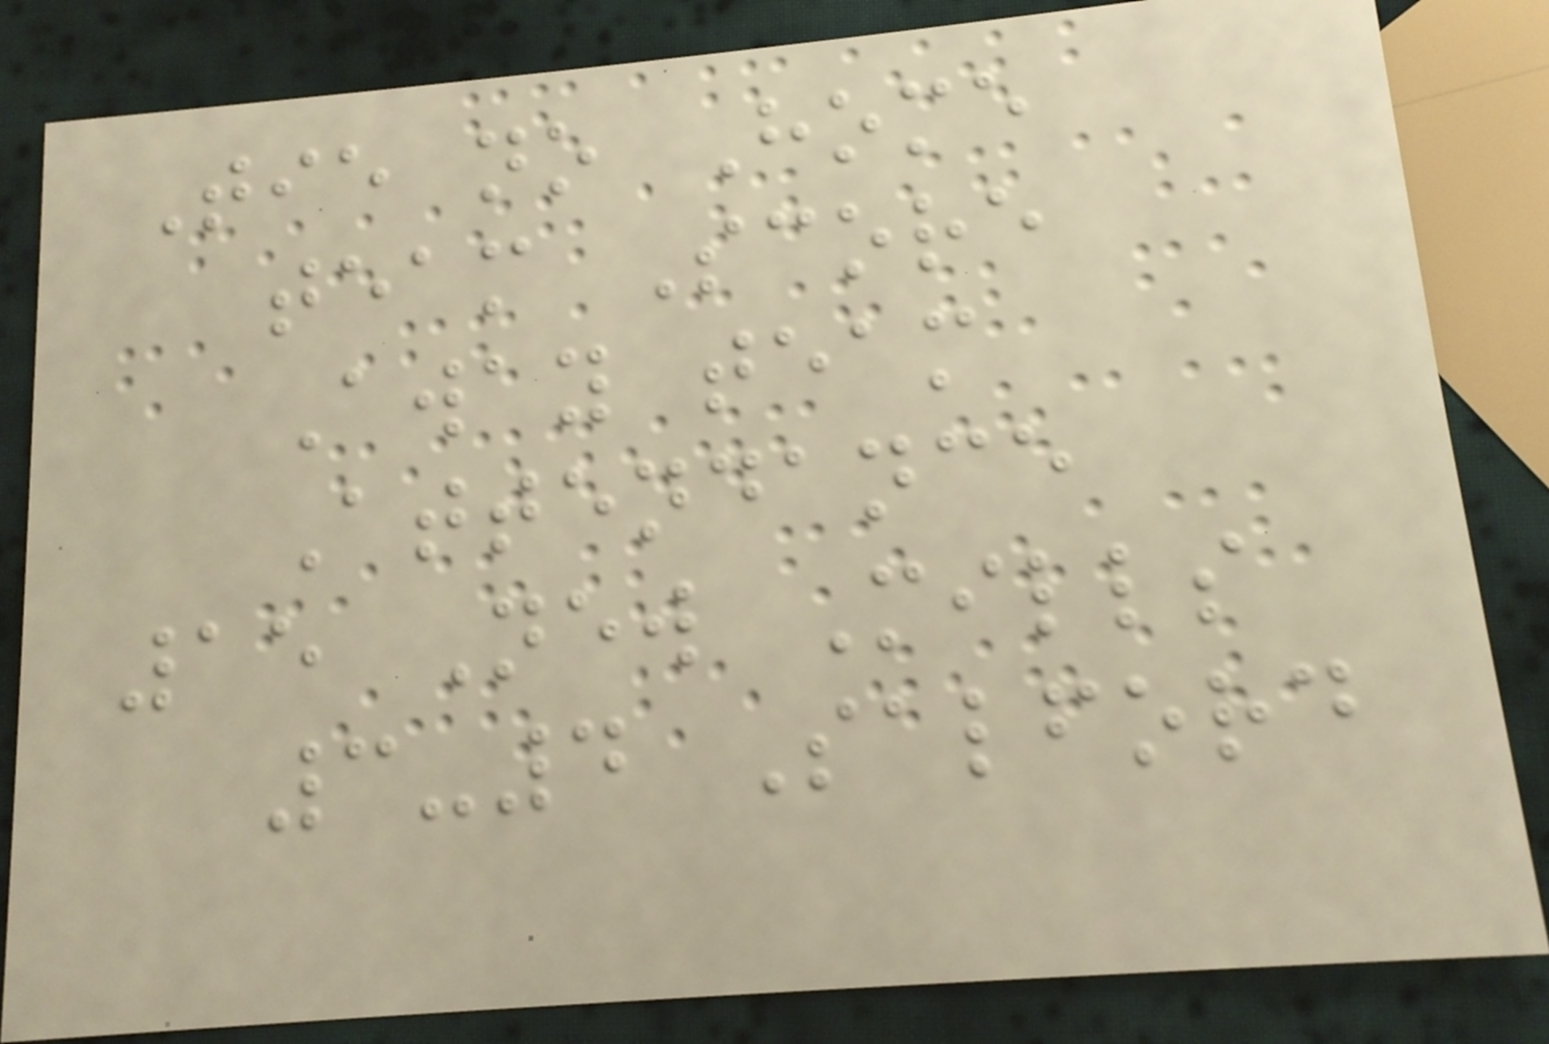Tie no Home
team Score
Away team
Attendance
15 New Mills
3-4 Salford
